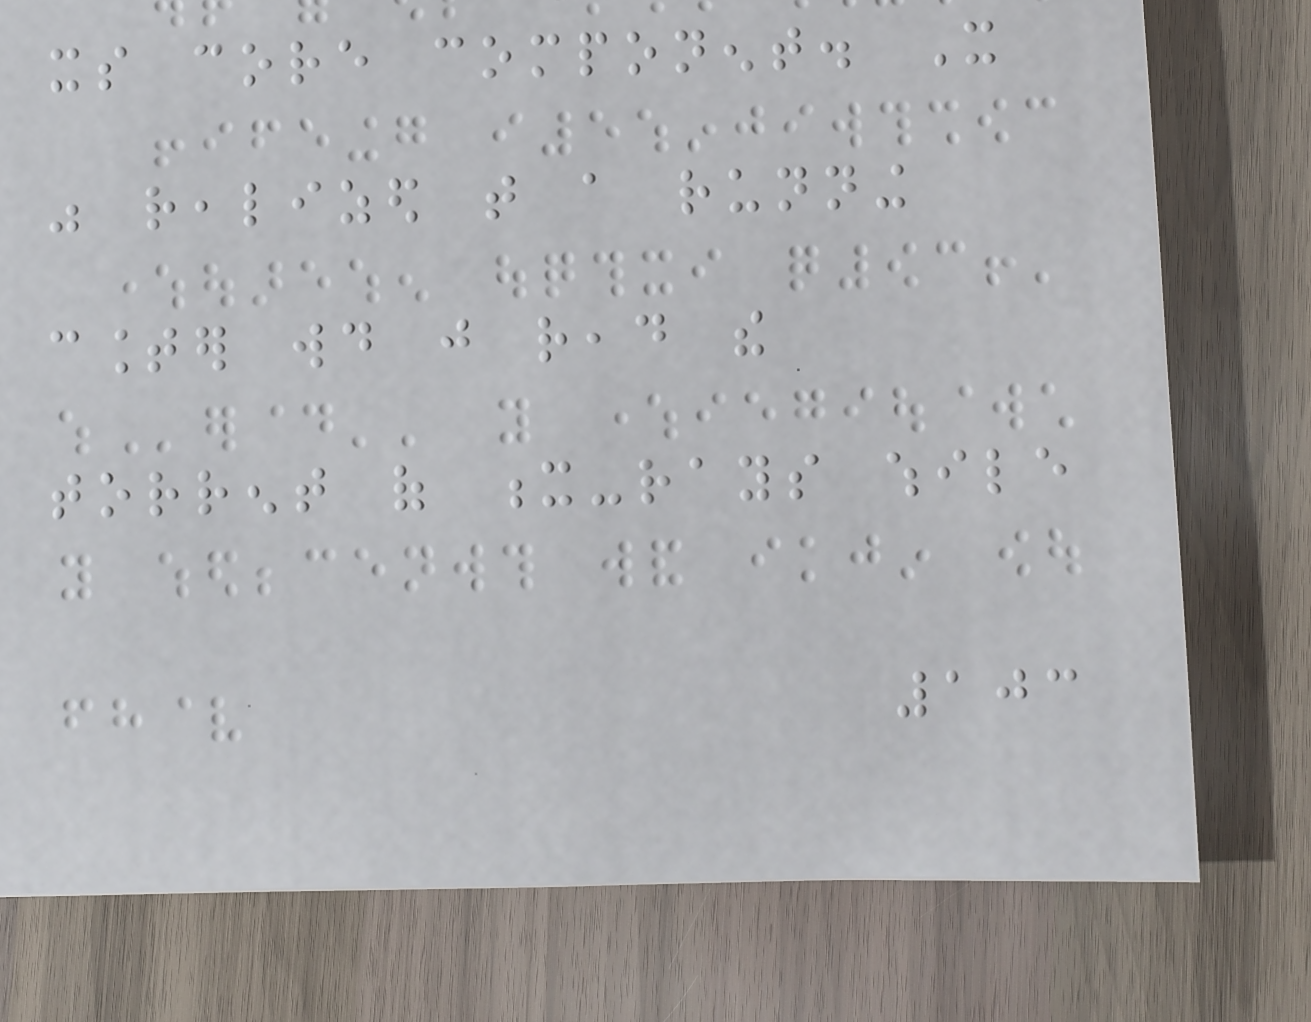its core component. It
was realized that a running
counter would just read the
torrent of x-rays while
103
